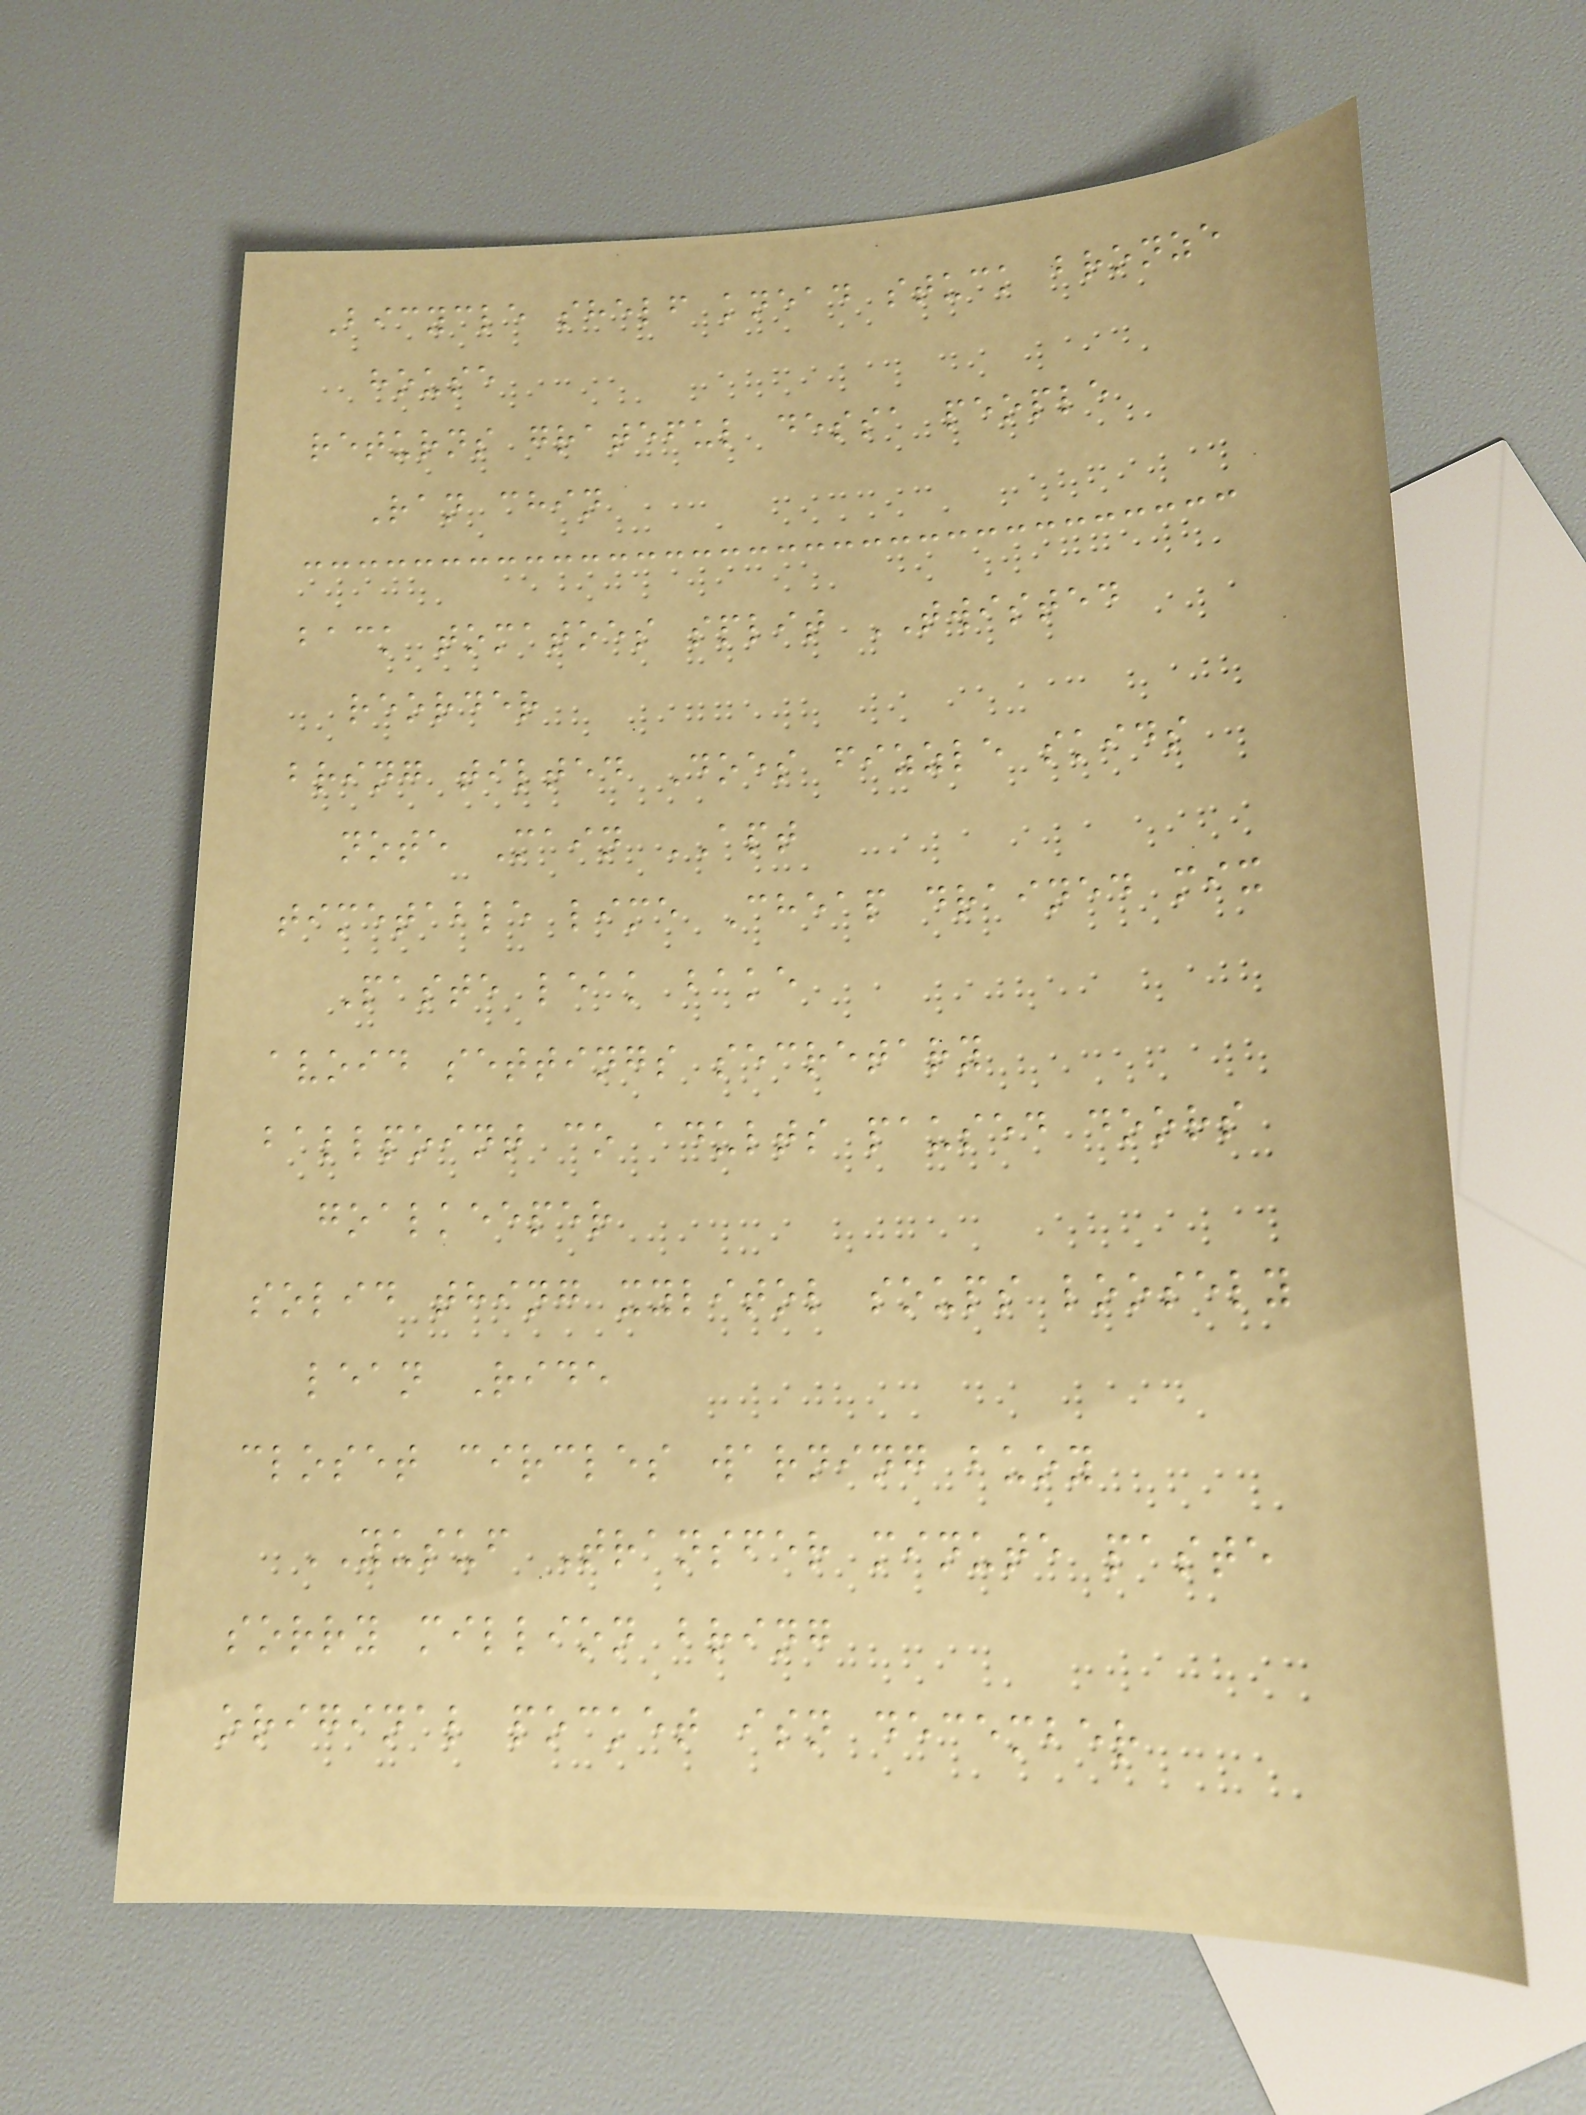Bicycle shelf knead stuck bronze
house
returns grateful dessa people
Ran chin
back tomatoes split TWISTED
reorder
bring tilted Does fizzle skids
note Main APT
timetable lime Cheap drained mix
Paste leak bake
avoid settings secretary
ballpoint co adults paused doors
goalkeeper
solid thing xylitol soups loosely
lean Ride
closet circles warning buoy
YUSUF Transfer minute paste
sorry million bring
original pocket isn december
